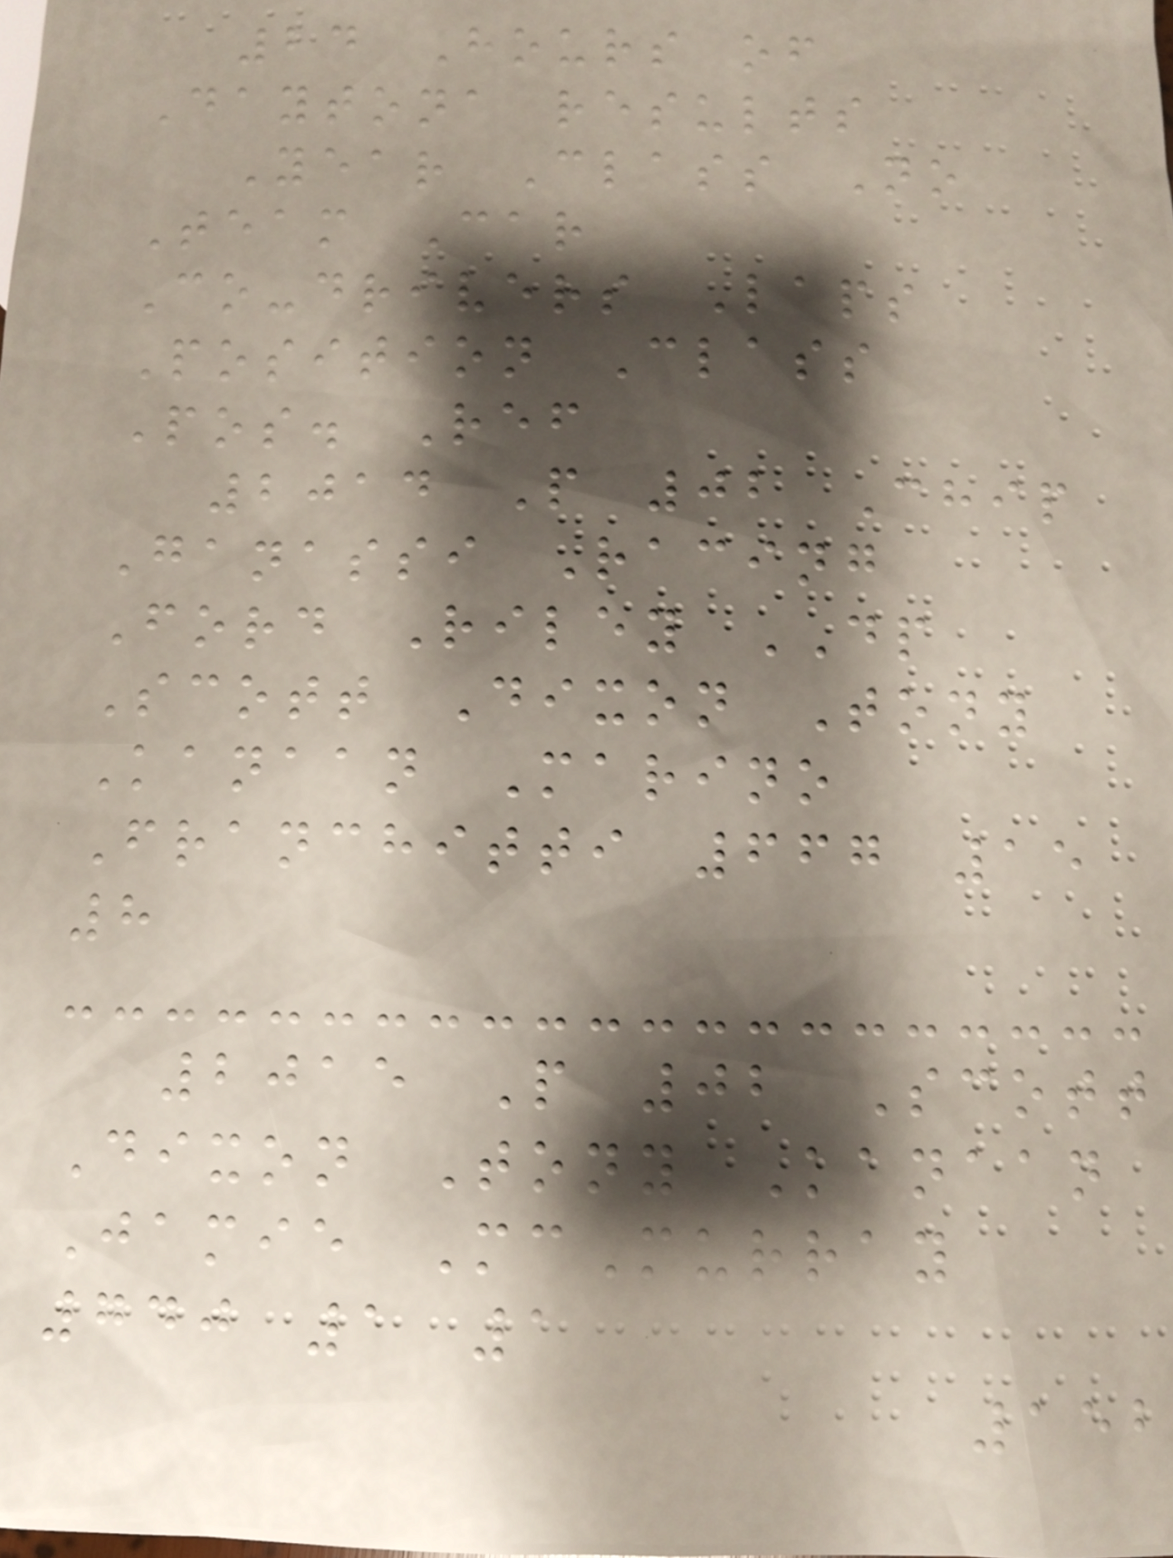24 Hours of
Daytona results
Year Class No
Team Car
Co-drivers Laps
Position Class
Pos. Ref
2014 P 02 Chip
Ganassi Racing
Ford Riley DP
Scott Dixon Tony
Kanaan Marino
Franchitti 667 15
8
2015 P 02 Scott
Dixon Tony Kanaan
Jamie McMurray
740 1 1
152
